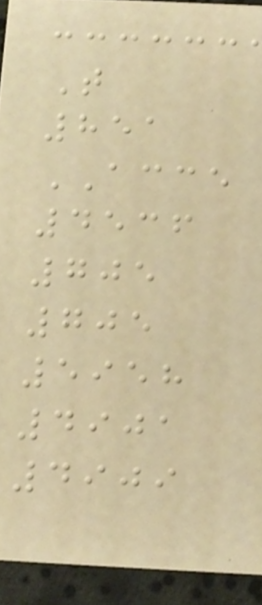T
851
ACCE
4536
705
705
5958
4901
4909
